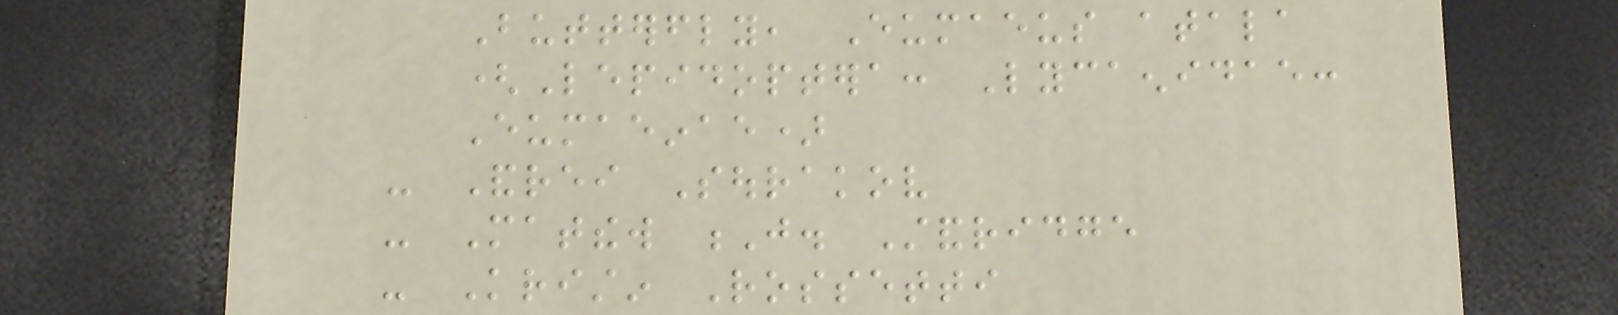Butterfly, Eumaeus atala
(Lepidoptera: Lycaenidae:
Eumaeinae)
- Andrei Sourakov
- Matthew J. Standridge
- Kristin Rossetti
